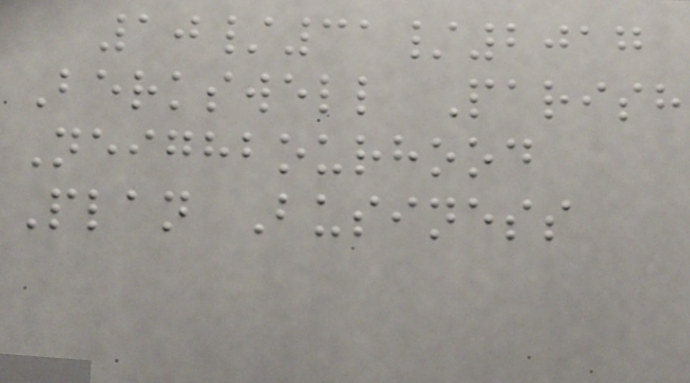10/31/2017
Berkswell Parish
Neighbourhood
Plan Business
